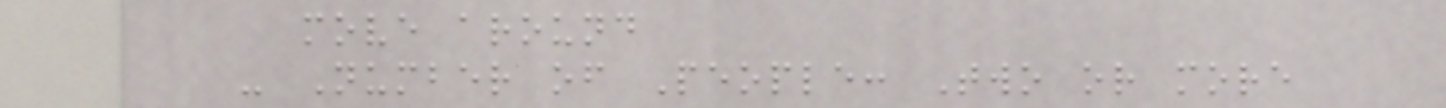move around
- Number of People: Two or more
